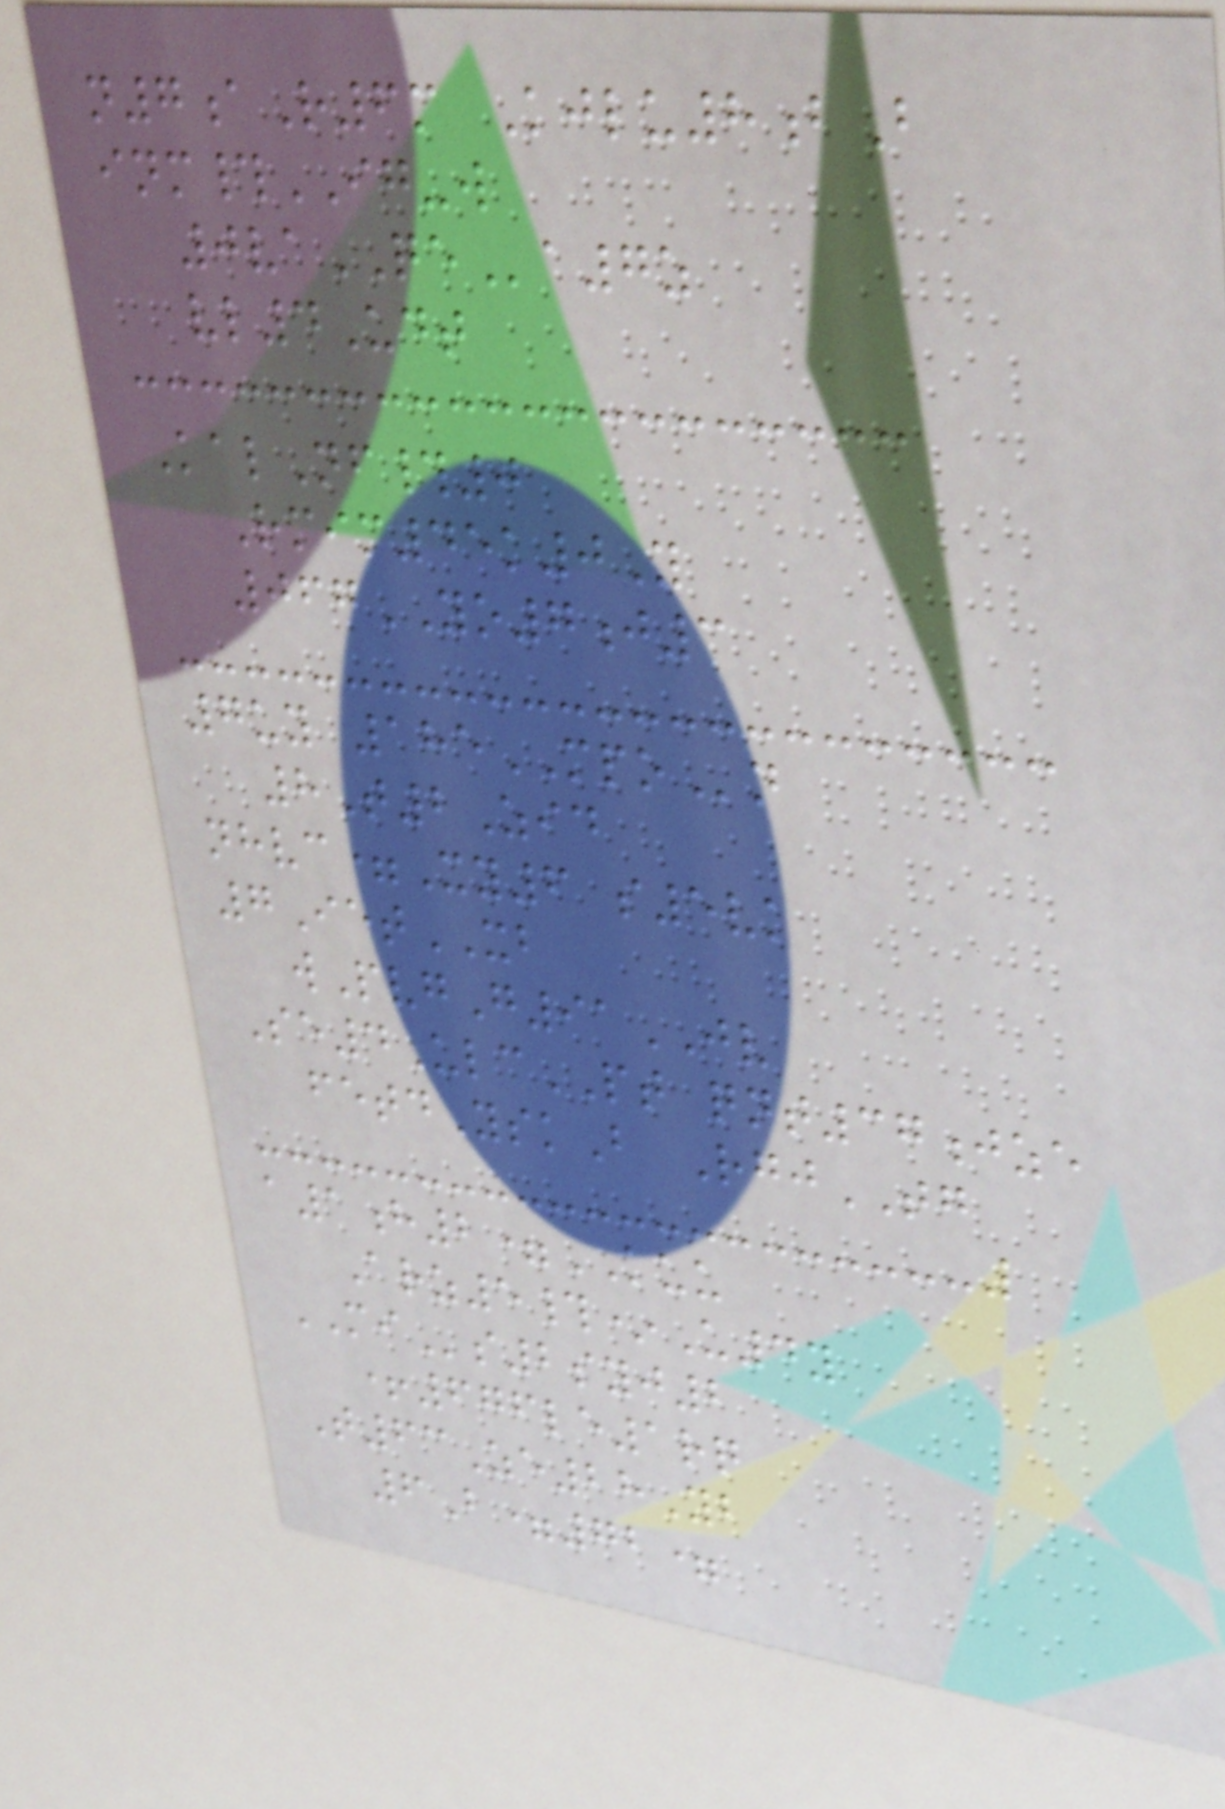n7aR6m Kjlu8bB
inm#IG-w
0vaQEa7z
vl4Udt
KalNf#0
Rmim45k0Y
067YO7j3
7uy 185MPOn
8T2Zid
nhvc=Xy6 s5vk
7IetXB
wPvgG91JV
Se4UlcPT qnt37jze
fetdYskB RgjTG
a1h2=KUU
Arz5#*U4y
MIs2syj2
+676le1rq
T63Ze28Yb
6B=72=
